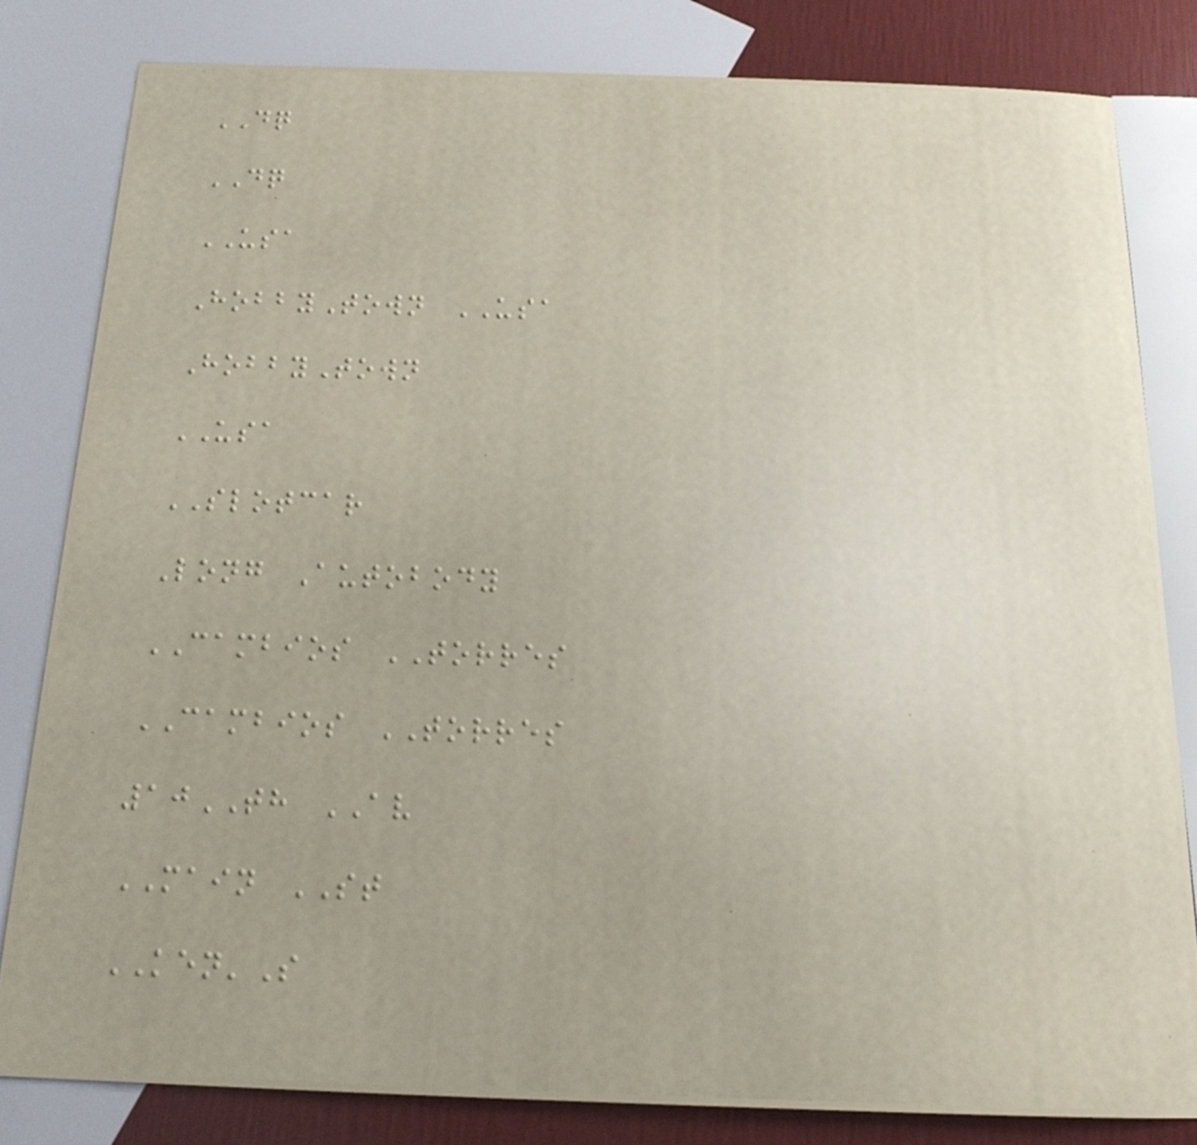DQ
DQ
USA
HobbyTown USA
HobbyTown
USA
SLOTCAR
Long Autobody
CAMBIOS TORRES
CAMBIOS TORRES
10TH AV
MAIN ST
KEN'S
